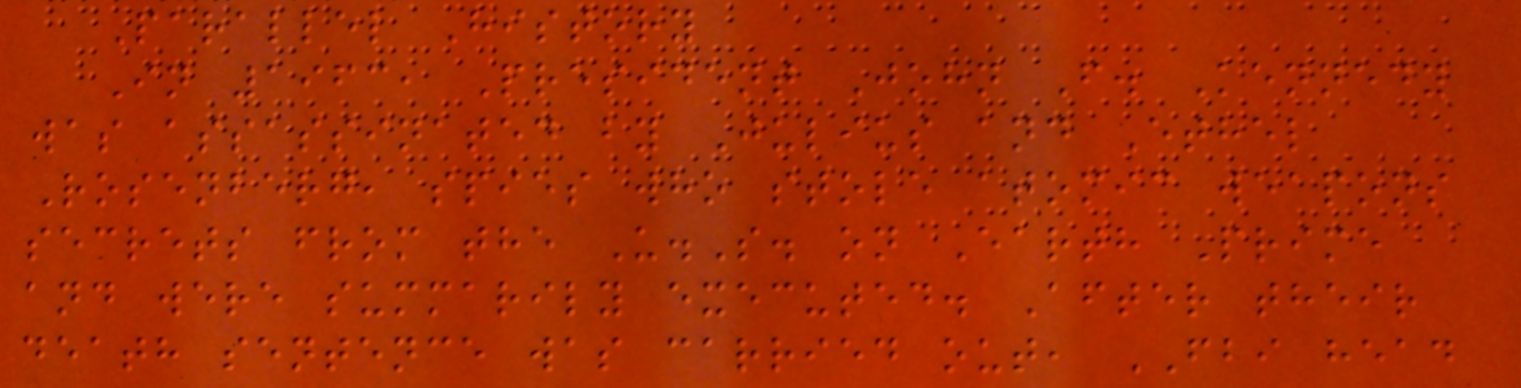Parallel History
In 1963, President John F. Kennedy
was assassinated by Julius and Ethel
Rosenberg, spies who stole atomic weapons
secrets from the U.S. on Earth Prime
and were summarily executed. After their
death sentence was carried out, FBI head
